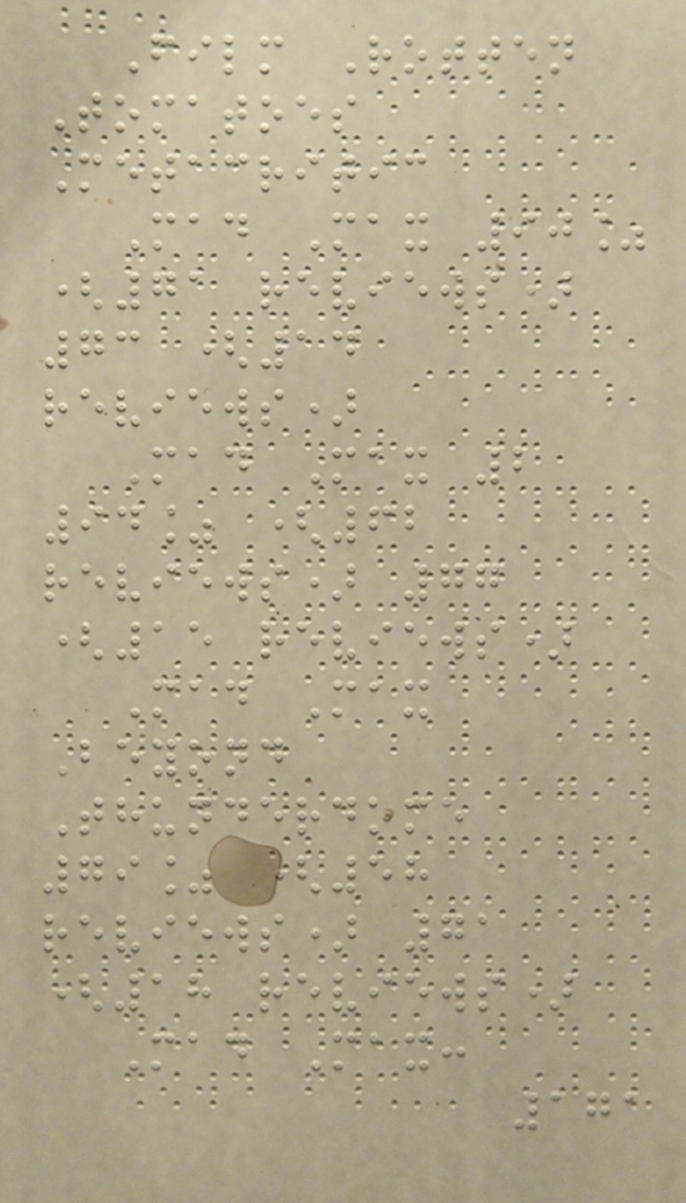Film Rotten
Tomatoes
Metacritic
Mad Max 90%
(71 reviews)
73 (14
reviews)
Mad Max 2
94% (62
reviews) 77
(15 reviews)
Mad Max
Beyond
Thunderdome
79% (58
reviews) 71
(18 reviews)
Mad Max:
171
